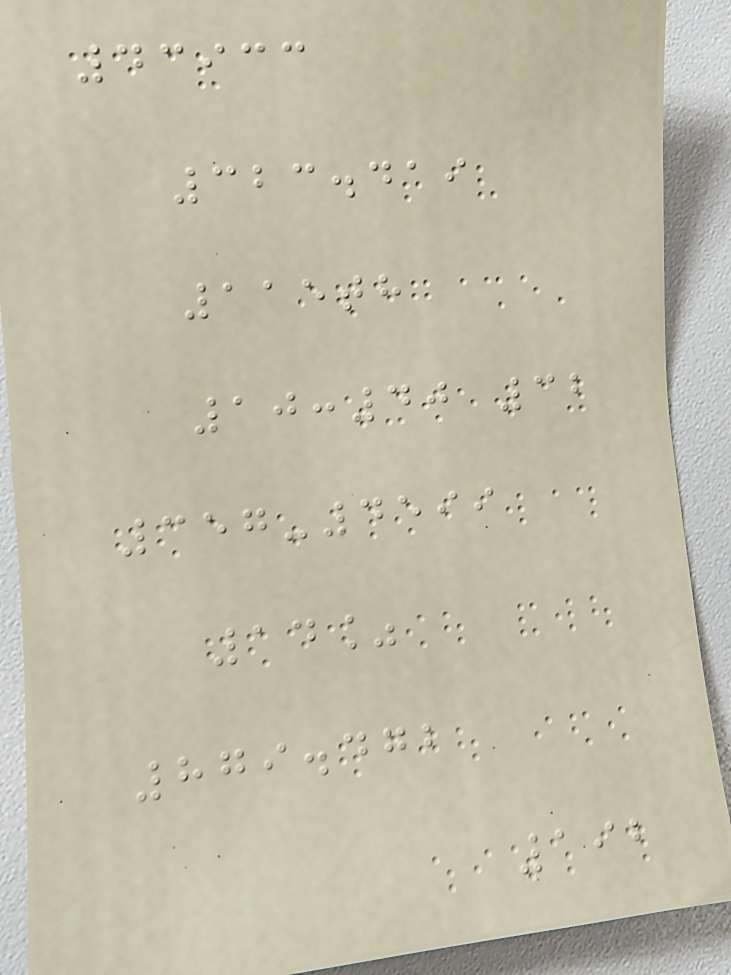43933
323.419
115th
10:40 32
357-4599
14%
879.472
192
